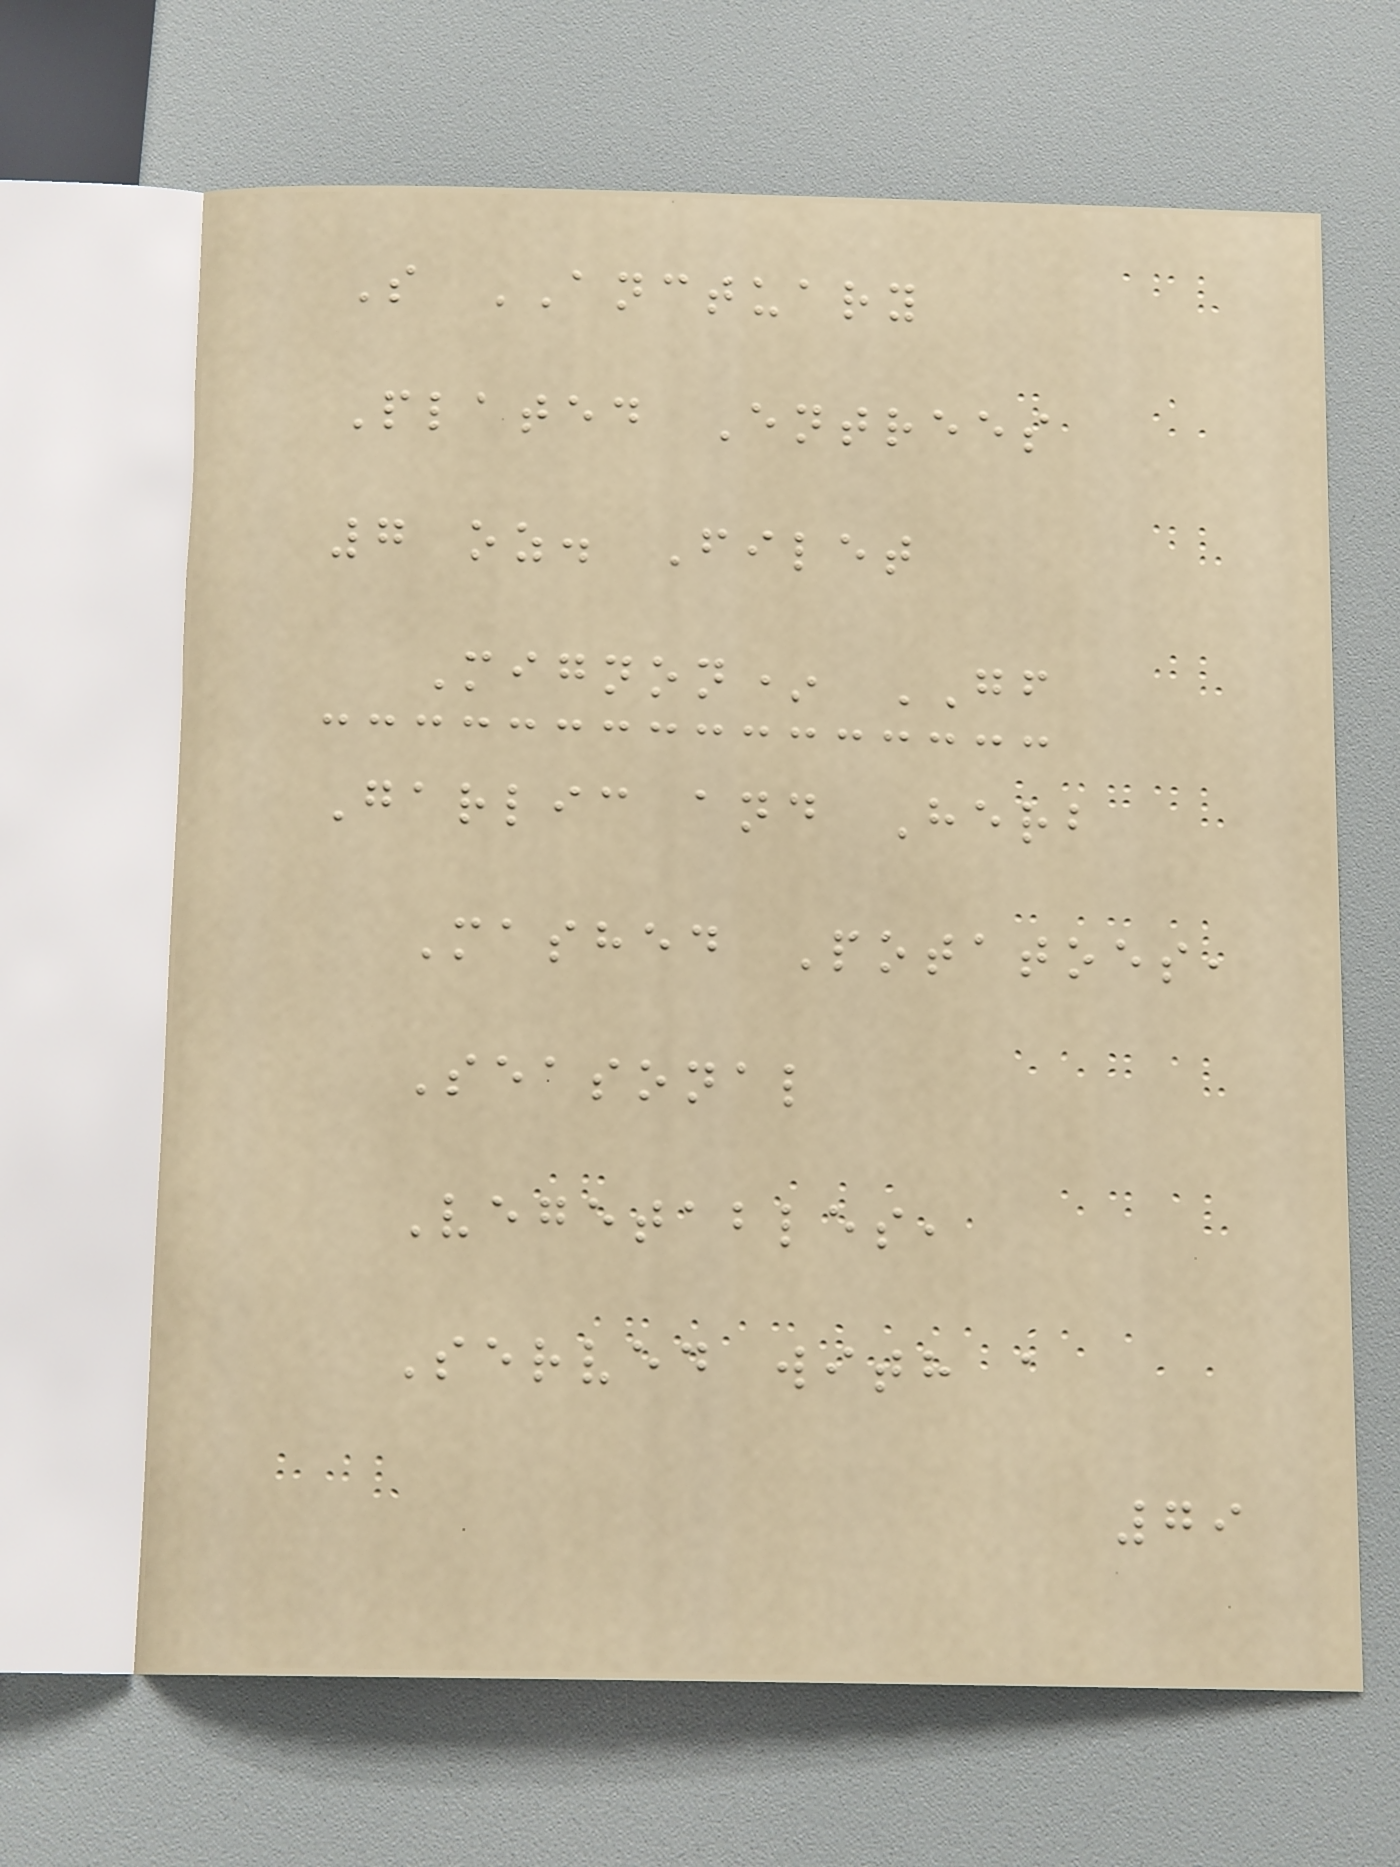S ANCTUARY
Plated Entrees
7 oz. Filet
Mignon* GF
Garlic and Herb
Mashed Potatoes,
Seasonal
Vegetables,
Served with a
79
